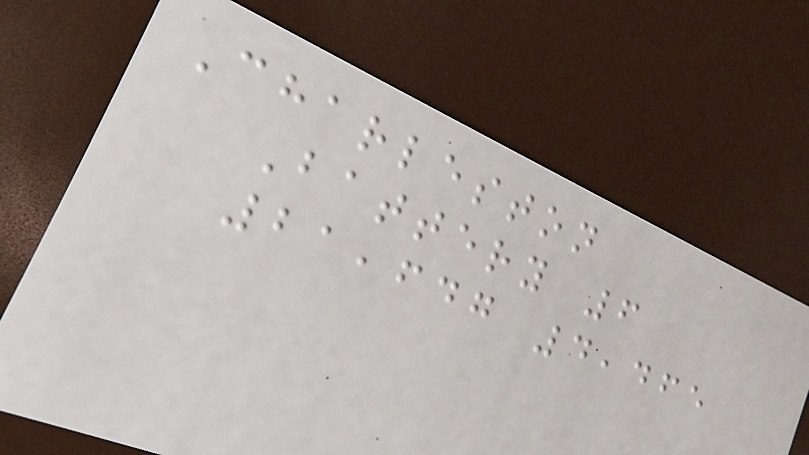Charleston
Battery 6
21,647 4,465
